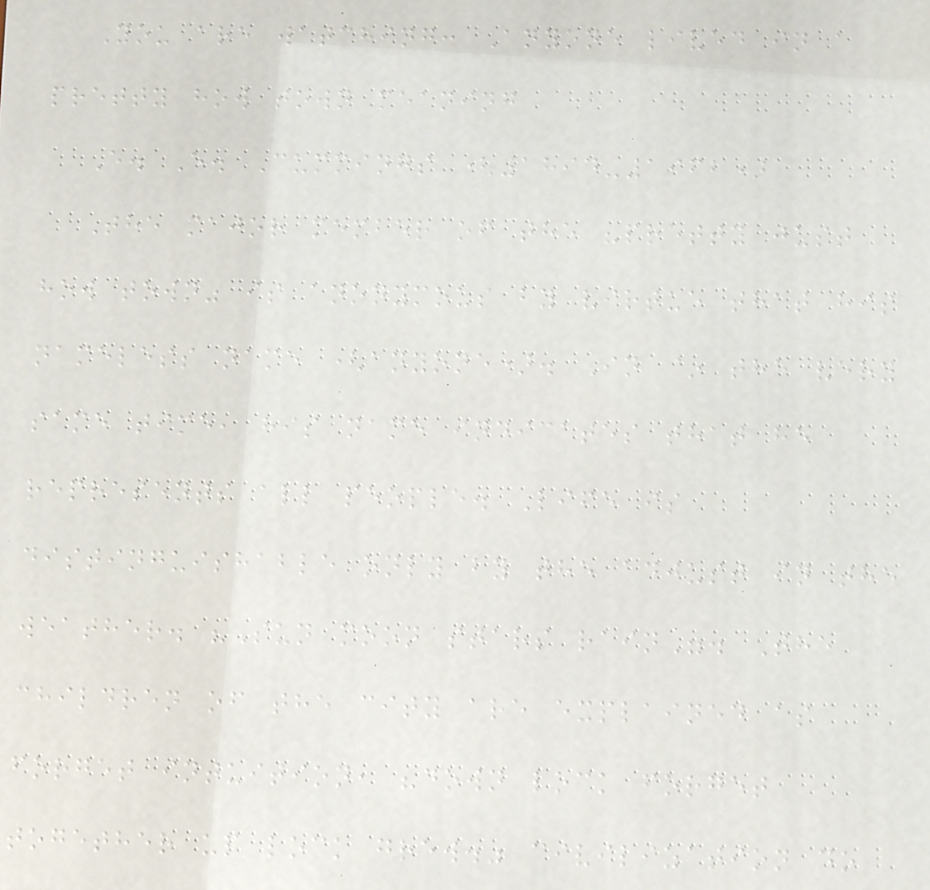You are watching: Anyone lived in a
pretty how town meaning
E. E. Cummings (1894-1962)
The major member of the "pretty just
how town" is anonymous by virtue that his
nameless name (anyone). In ~ the very
same time, his name indicates that he
represents all people. Life is
distinguishable only by the adjust in the
weather. "Sun moon stars rain". The
children of the city are explained as
forget intuition, "down lock forget
together up lock grew." civilization do
